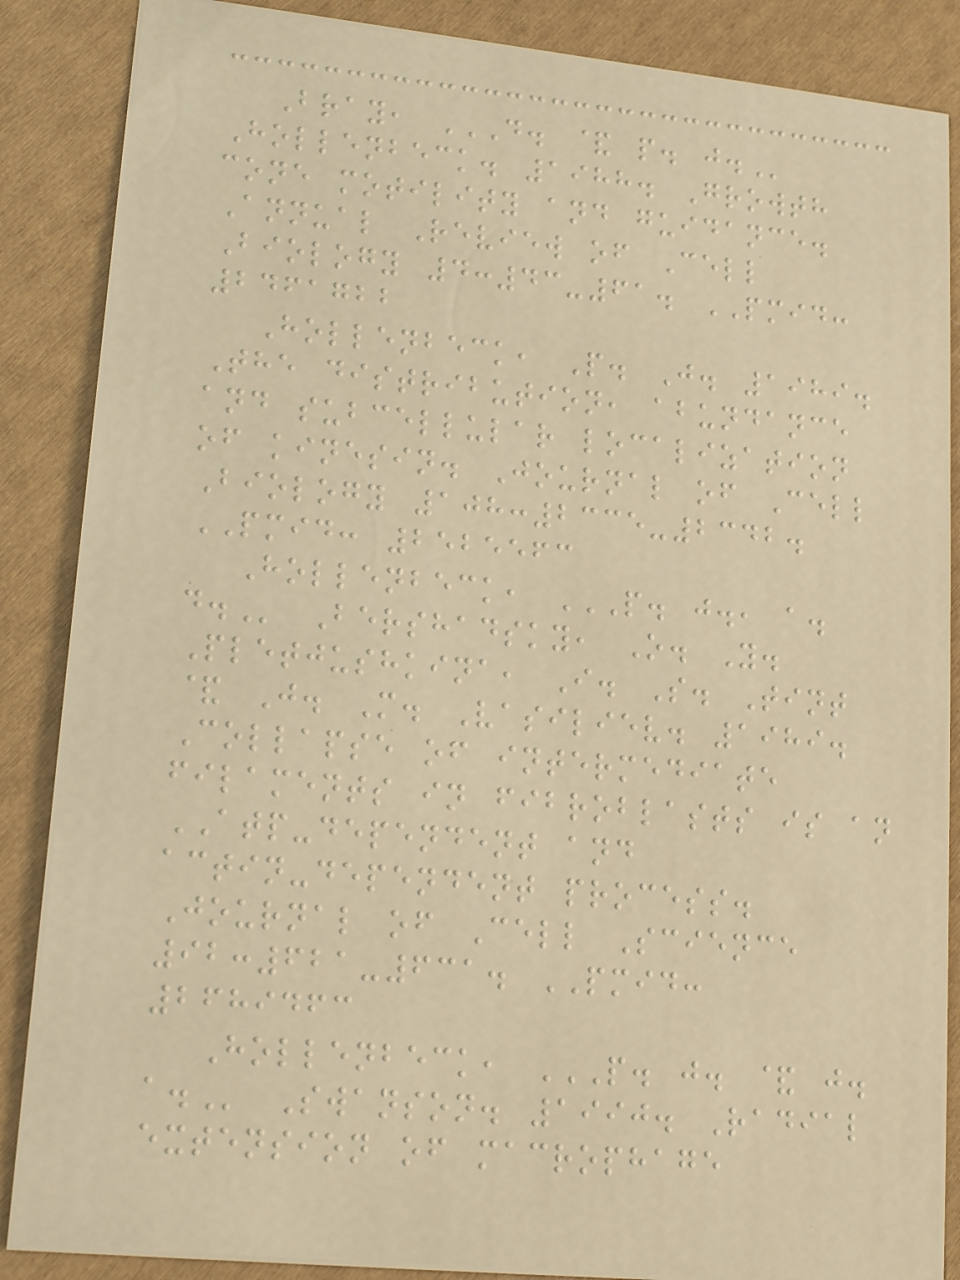Bray, D. & P. J.
Hollenbeck. 1988. Growth
cone motility and guidance.
Annual Review of Cell
Biology 4:43-61. PMID:
2461722
Hollenbeck, P. J. 1989.
The distribution, abundance
and subcellular localization
of kinesin. Journal of Cell
Biology 108:2335-2342.
PMID: 2525563
Hollenbeck, P. J., A.
D. Bershadsky, O. Y.
Pletjushkina, I. S. Tint
& J. M. Vasiliev. 1989.
Collapse of intermediate
filaments in fibroblasts is an
ATP-dependent and
actin-dependent process.
Journal of Cell Science
92:621-631. PMID:
2689463
Hollenbeck, P. J. & J.
A. Swanson. 1990. Radial
extension of macrophage
